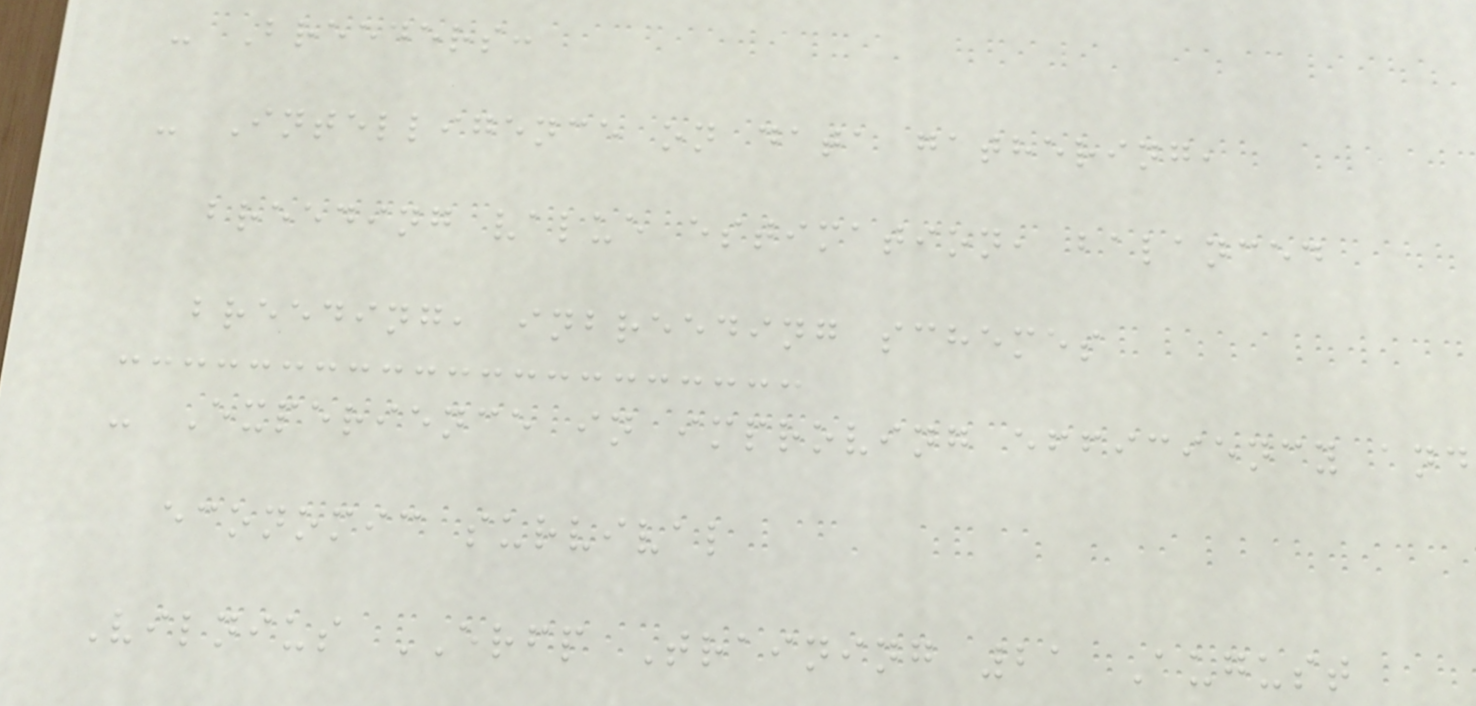- Breeders:
- Intelligence on data gathering,
breeding value estimation, balanced
breeding, inbreeding schemes
- Experience in improving efficiency and
economic survival
Vilnius ERFP Training 21 August
